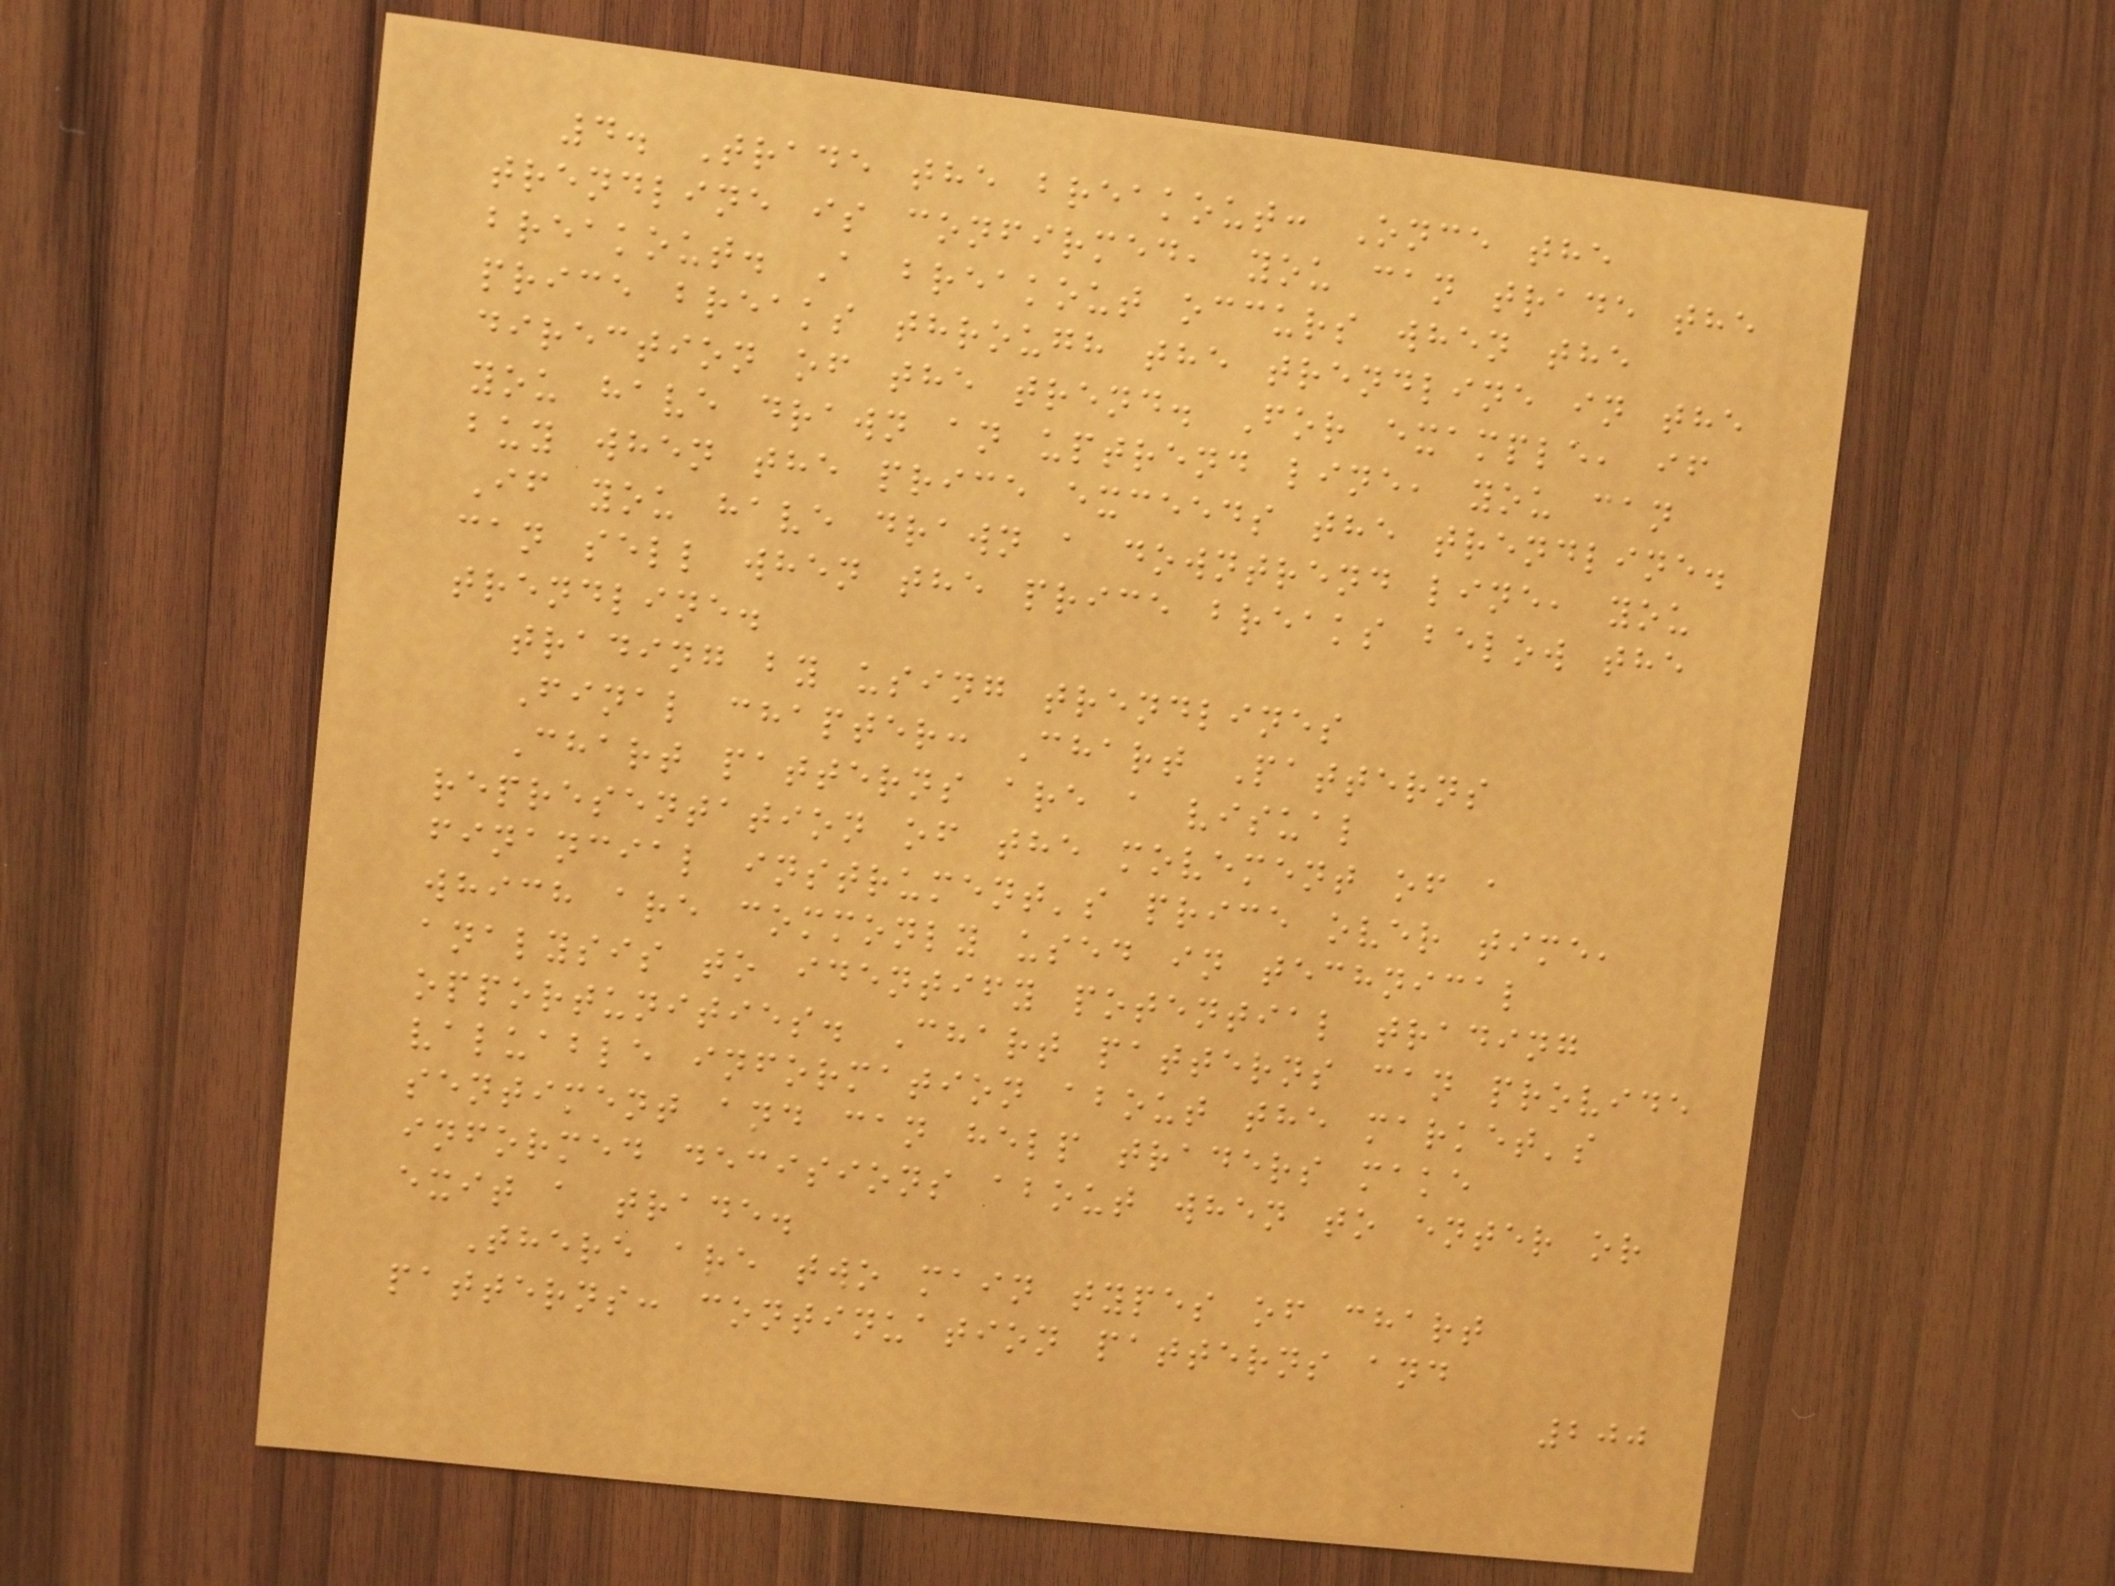4. Trade the breakout: Once the
trendline is confirmed, you can trade the
breakout. A breakout occurs when the
price breaks through the trendline in the
direction of the trend. For example, if
you have drawn an uptrend line, you can
buy when the price exceeds the trendline.
If you have drawn a downtrend line, you
can sell when the price breaks below the
trendline.
trading by using trendlines
Final chapter: Chart Patterns
Chart patterns are a visual
representation of the movement of a
financial instrument's price over time,
which are commonly used in technical
analysis to identify potential trading
opportunities. Chart patterns can provide
valuable information about the market's
sentiment and can help traders make
informed decisions about when to enter or
exit a trade.
There are two main types of chart
patterns: continuation patterns and
200
